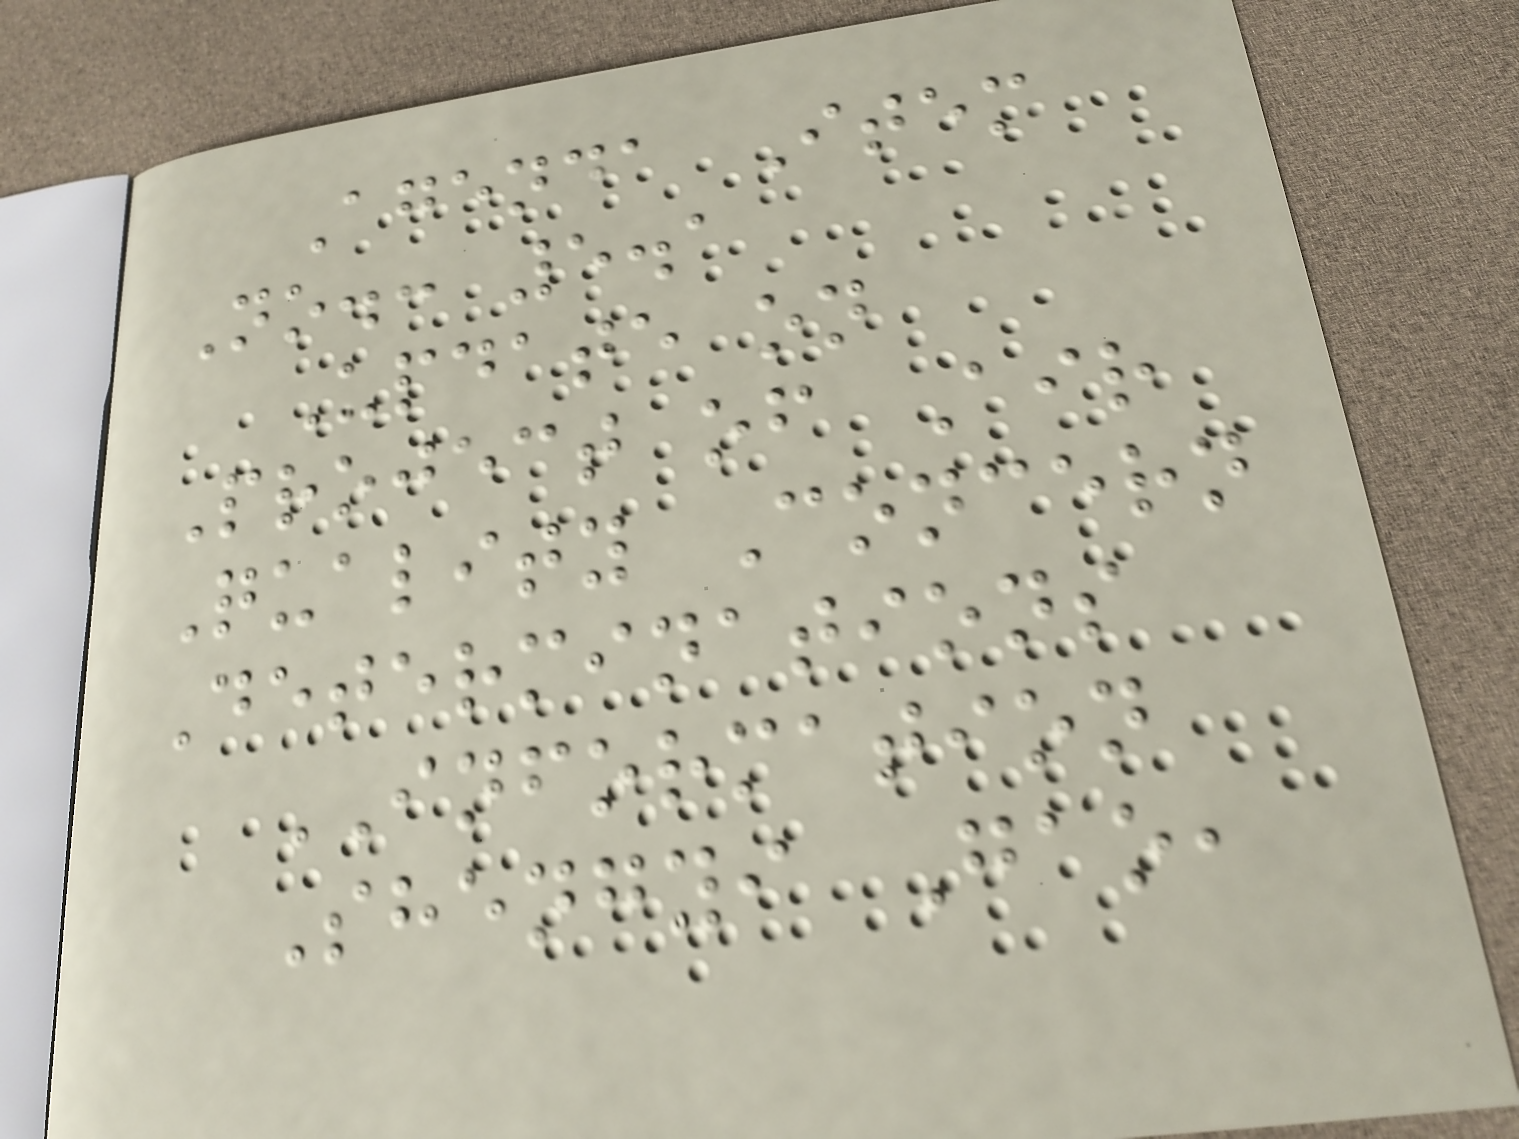Agenda Item
No.: 5.1
Update on
Project of Air
Quality Concern
Determinations
INFORMATION
Shengyi Gao,
